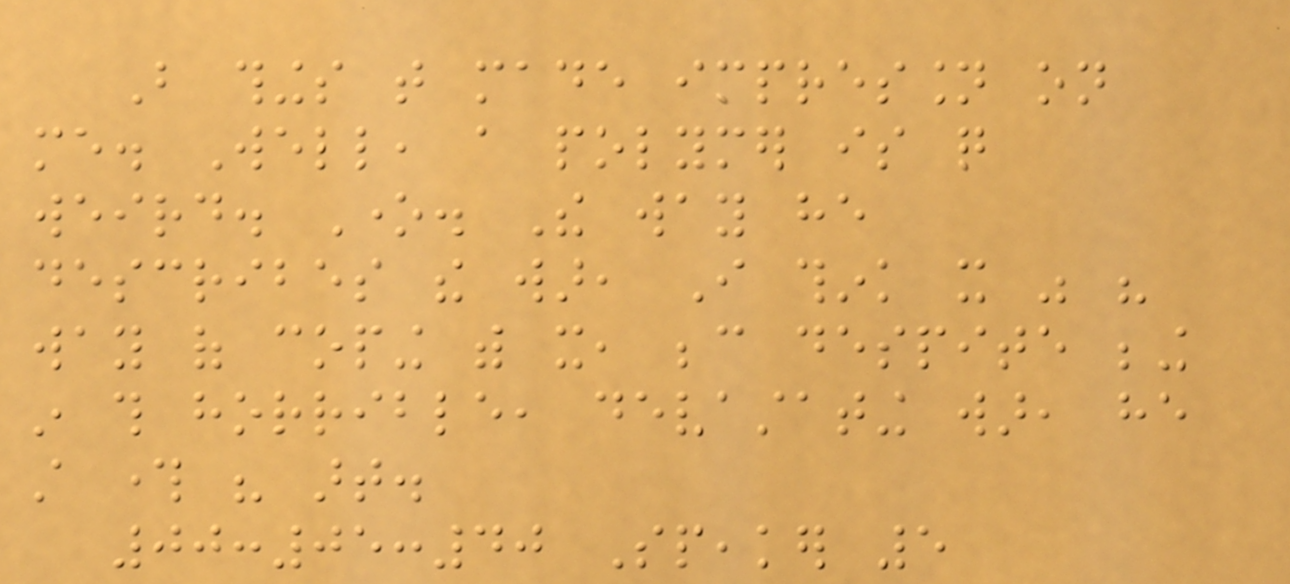But things that made impression on
me. Well, a polymer is quite
weird. One. The way he
describes the war, I think it was his
way of coping with it, because despite being
in this horrible, devastating war, he
still through his art.
00:05:40 Speaker 5
